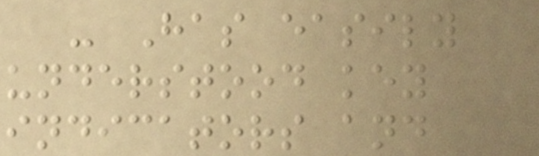- Has easily
understood key
indicators and
